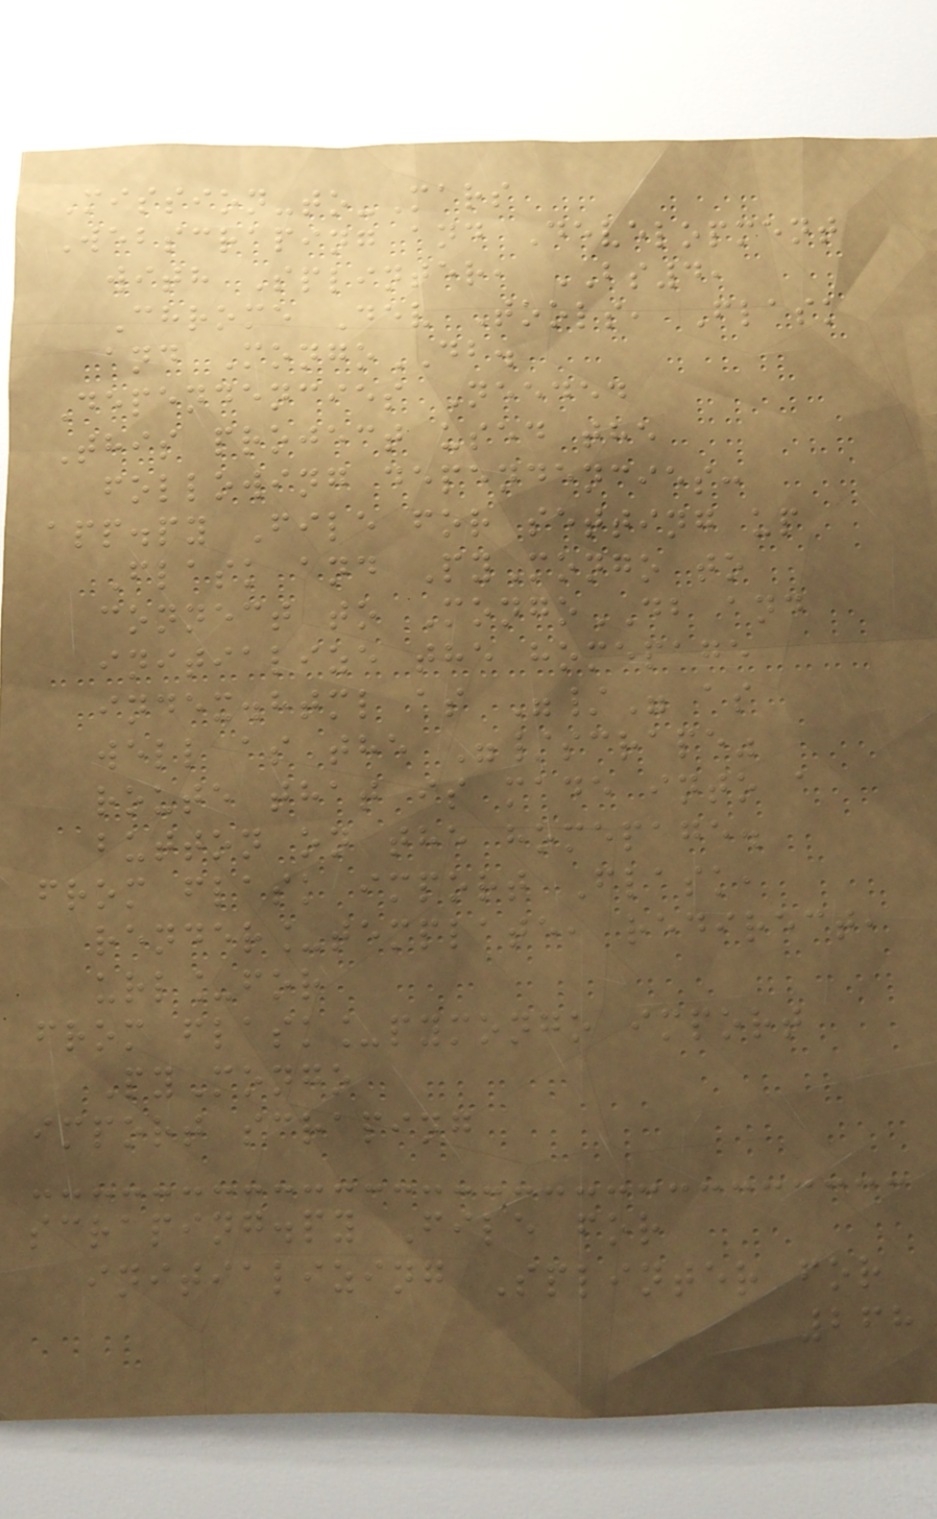Mission-to-Mars
Webscraping and Development
with Splinter, BS4,
Chrome Dev Tools, Flask
and MongoDB.
Dependencies Needed
This project used the
following dependencies:
app.py File for setting up
Flask and PyMongo to
connect to MongoDB and
initialize the homepage
index.html as "/" as
well as the "/scrape"
route that is made into a
button on the homepage.
from flask import Flask,
render_template, redirect,
url_for
from flask_pymongo import
PyMongo
import scraping
scraping.py File for
initializing Splinter for
268
